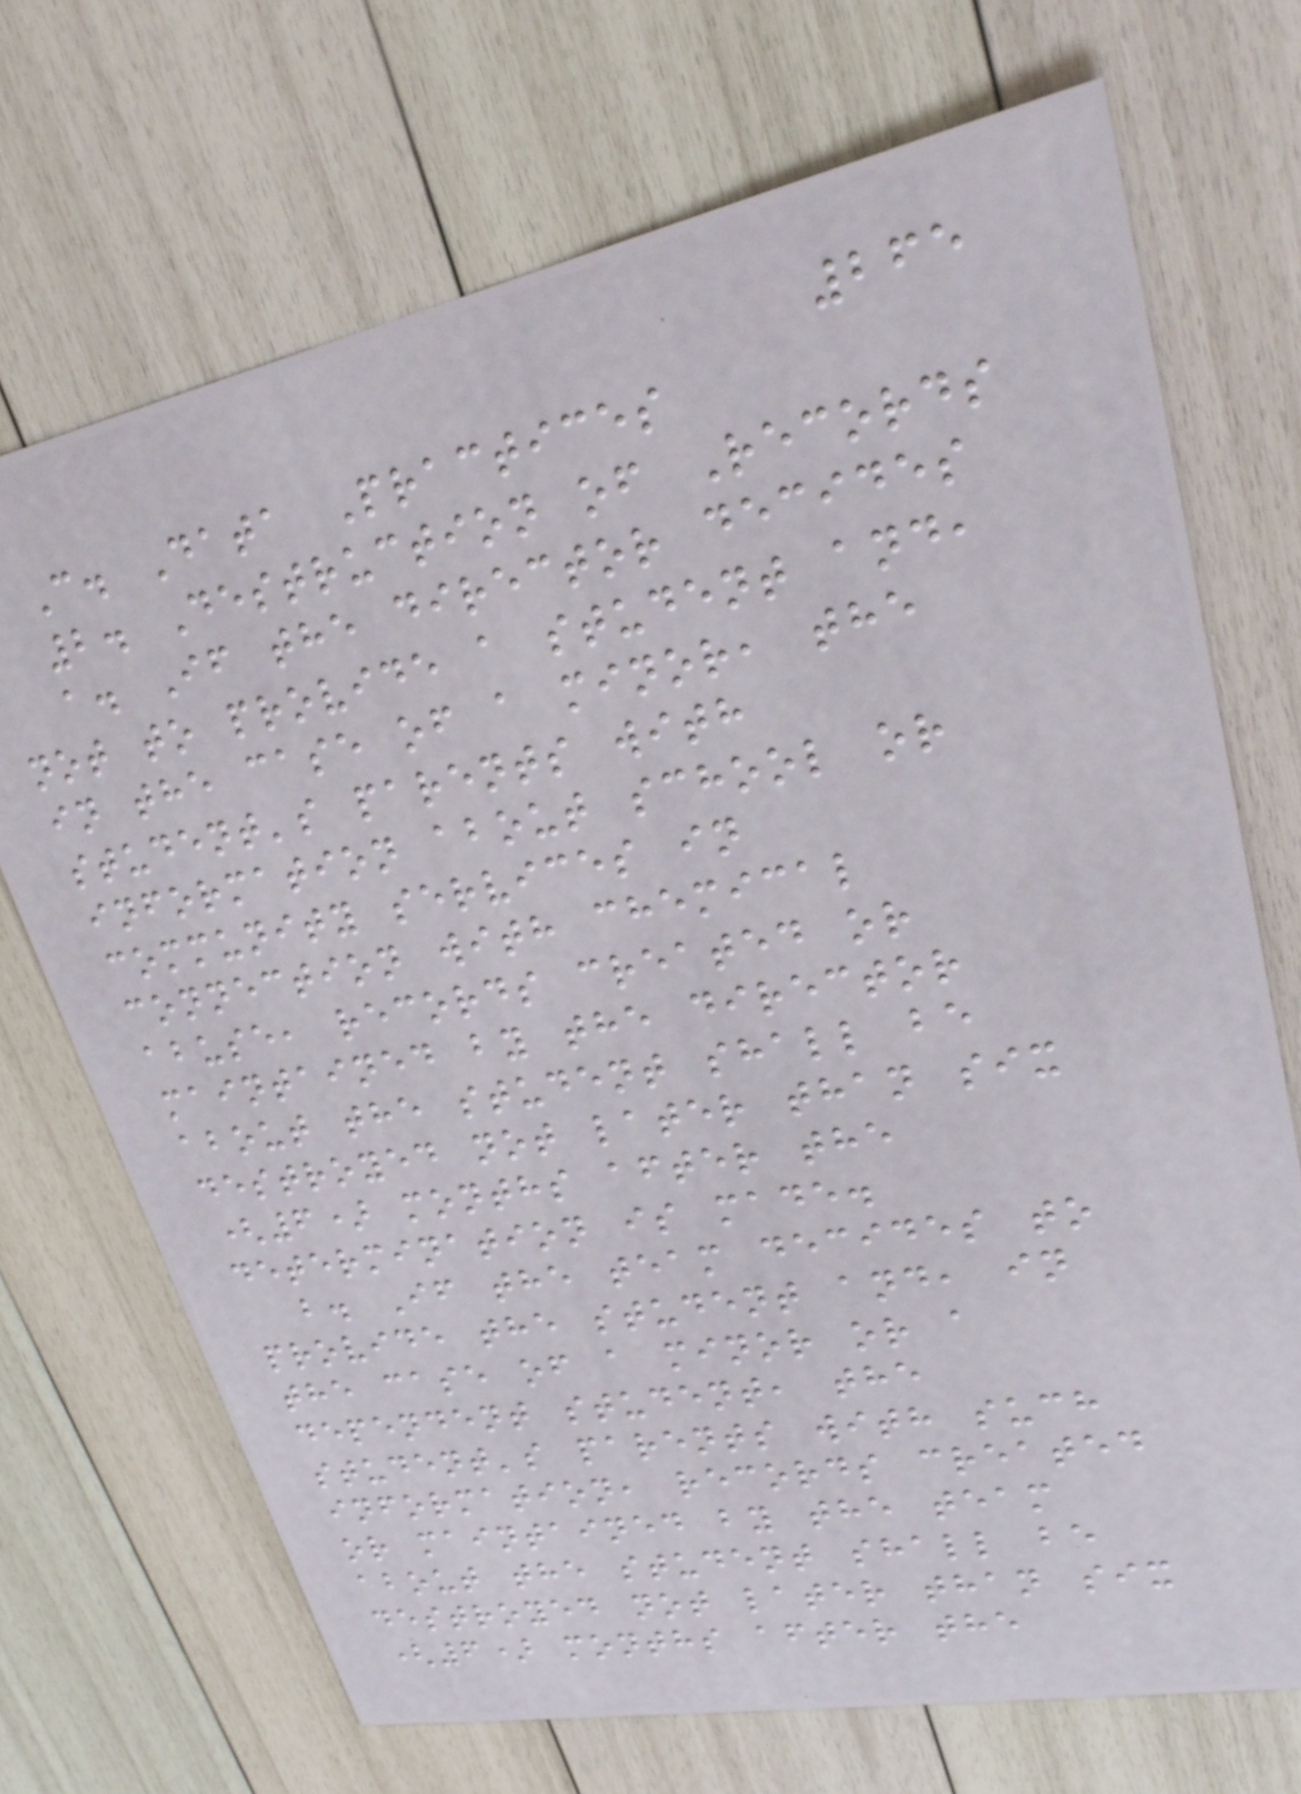265
C. Data Practices
2. Destruction of Records
a. If the director decides
not to provide a student and,
in the case of a minor, the
student's parents with
information about school or
community services in
connection with chemical
abuse, records created or
maintained by the director
about the student shall be
destroyed not later than six
(6) months after the
determination is made.
b. If the team decides to
provide the student and, in
the case of a minor or a
dependent student, the
student's parents with such
information, records created
or maintained by the team
about the student shall be
destroyed not later than six
(6) months after the
